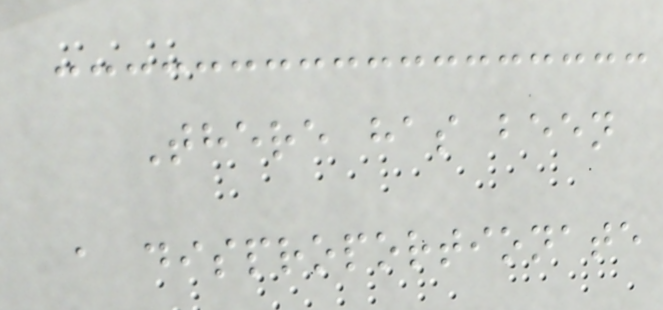There has been
a disproportionate
